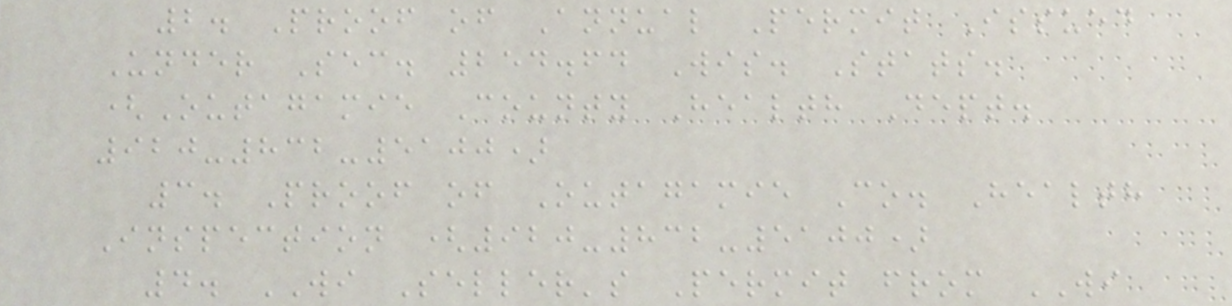2. Proof of Annual Permit Issued
Under Sec. 254.64 Wis. Stats.
(Outagamie County Health Dept.
920-832-5100)
3. Proof of Outagamie Co. Health
Inspection (920-832-5100)
4. WI Seller's Permit from WI
